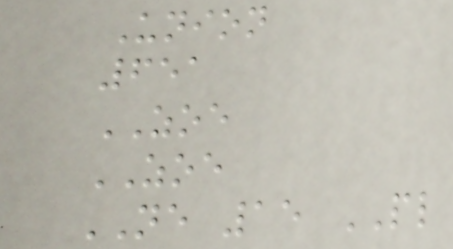Union
651
ZOE
ZOE
NE 15 PL
